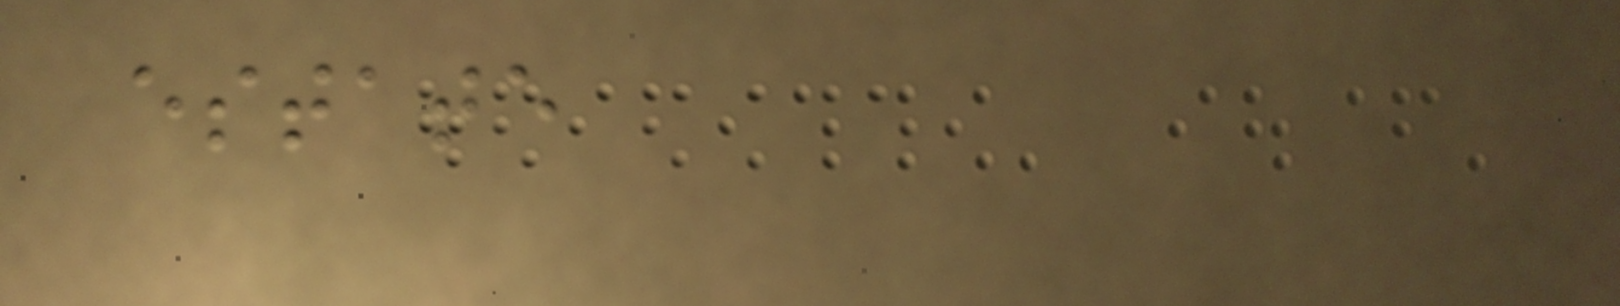estate
